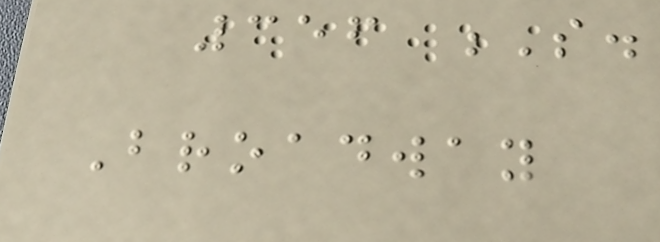356 S.
Broadway
